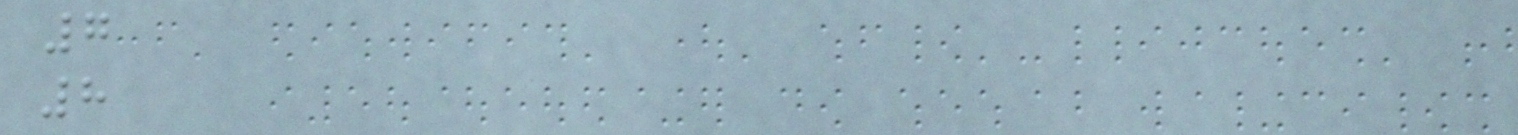7
8
